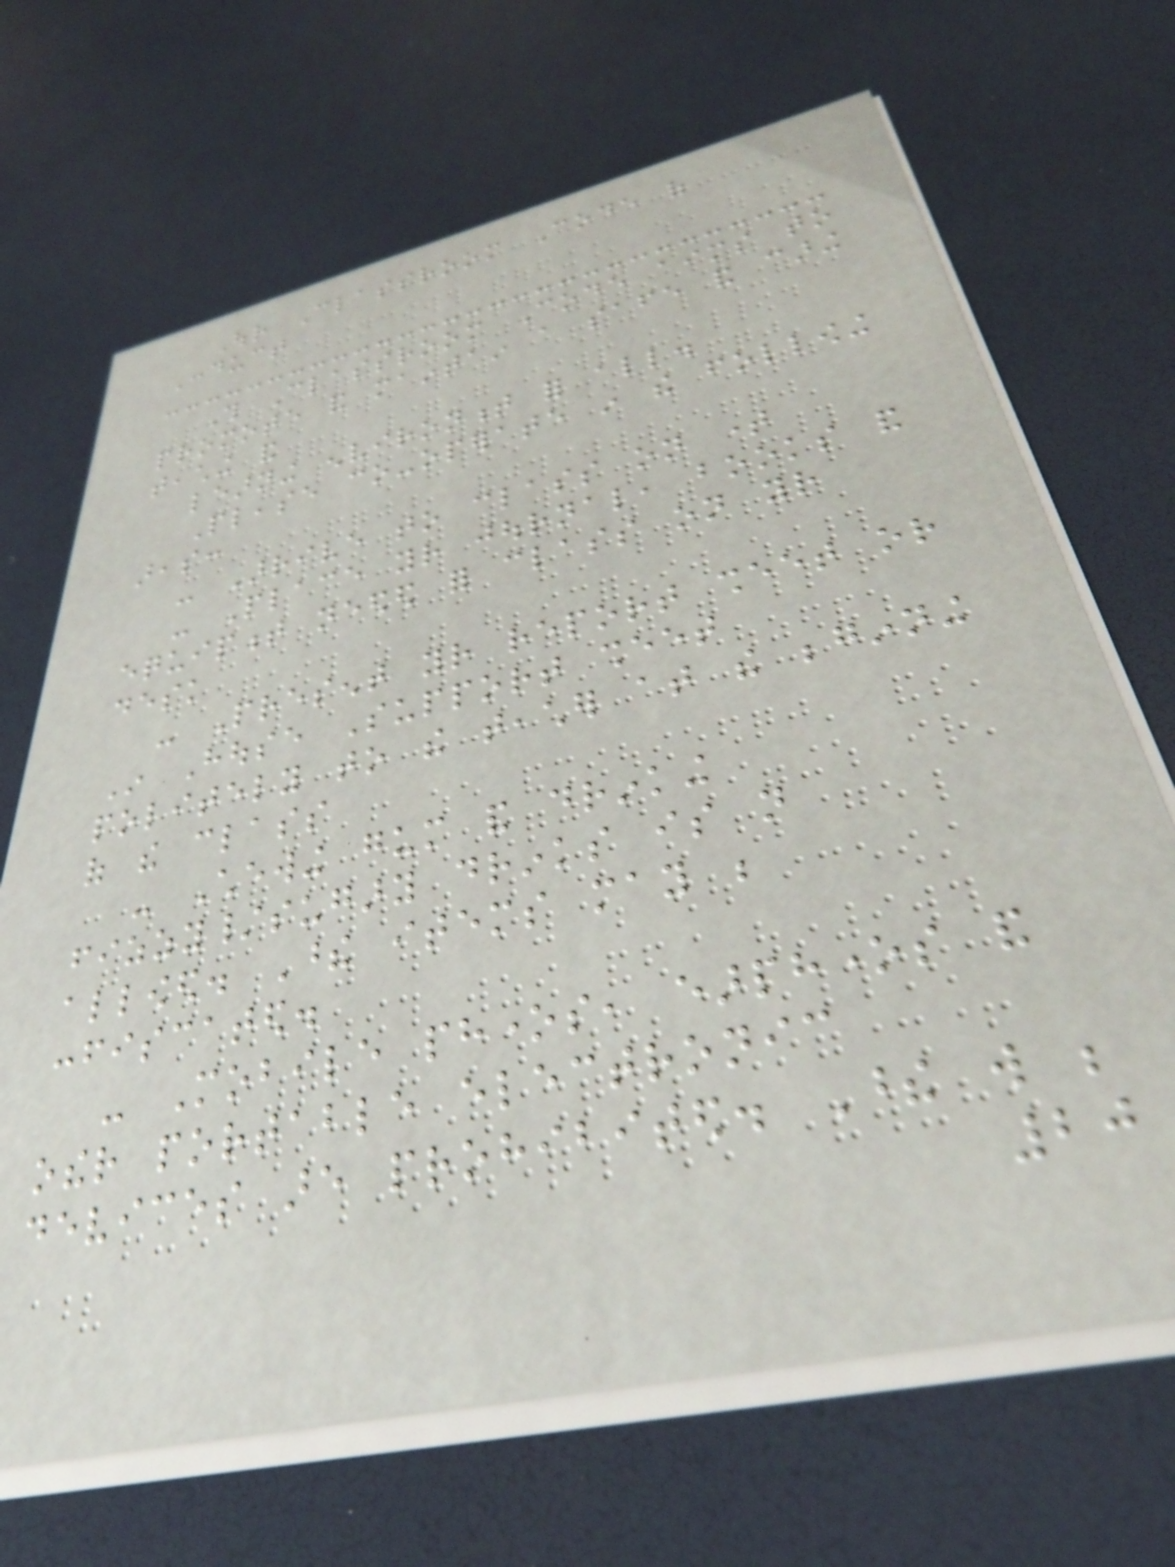Our Classroom Code of
Conduct
This Classroom Code aims to
promote and maintain a safe and caring
teaching and
learning environment for all.
Please co-operate in the following
areas:
- Arrive to class on time
- Place your journal, books and
equipment needed for class on your
desk
- Present your report sheet or
In House Support sheet
politely to the teacher at the beginning
of the class
- Chewing gum and drinking
fizzy/sugary drinks is not
allowed. These items may be
confiscated.
- Mobile phones, earphones and
other portable electronic
devices are prohibited. These will be
20
